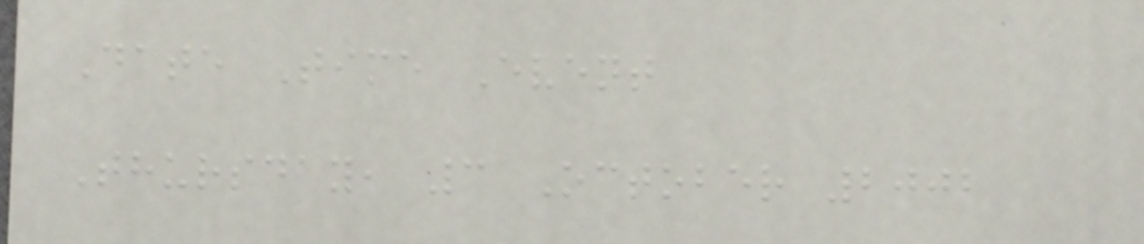Date Time Event
Thursday, 3 October 2002
